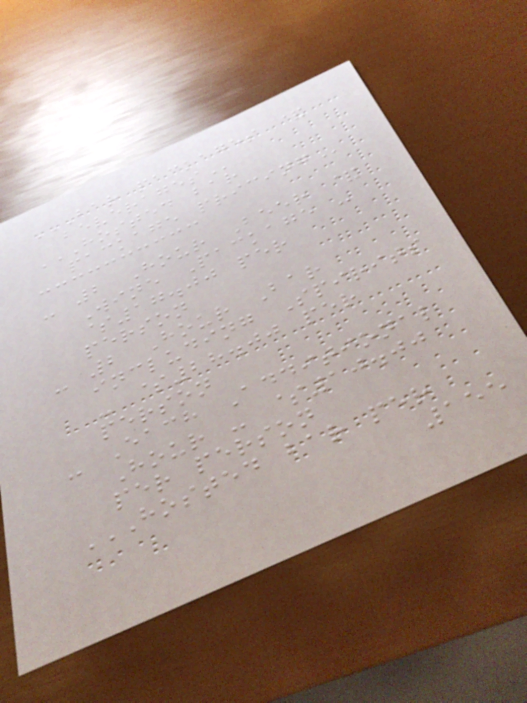BAR PACKAGES &
BEVERAGES
HOSTED BAR
PACKAGE PRICING
- 2 Hour Beer &
Wine Package -
$17.00 per
person
- 2 Hour Bar
including Spirits
- $28.00 per
person
- Each Additional
Hour - $10.00
per person
HOSTED BAR PER
155
